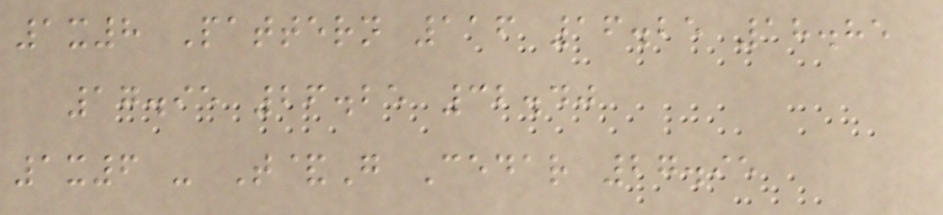1x8 Pattern 116 16.25 18.85
17.95 26.25 32.40
1x6 - T&G Cedar 27.95
